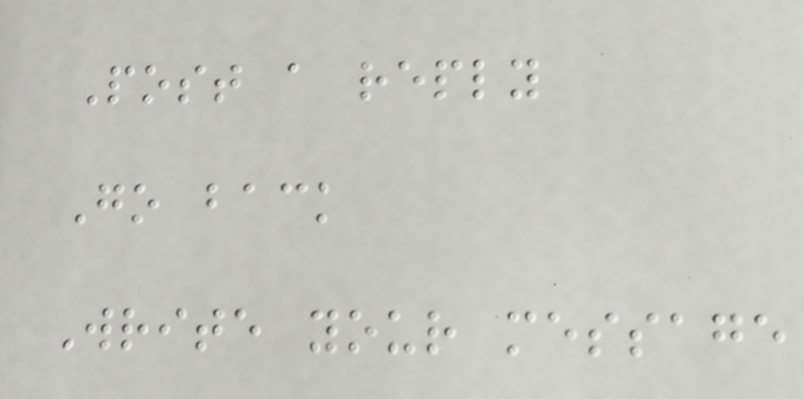Post a reply
Go back
Write your message
